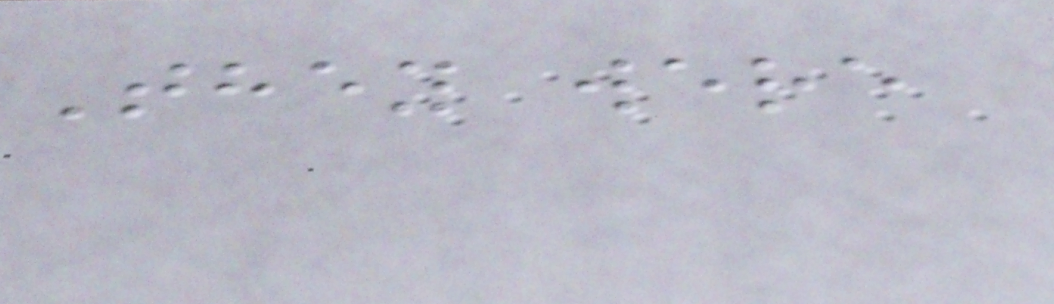They were
